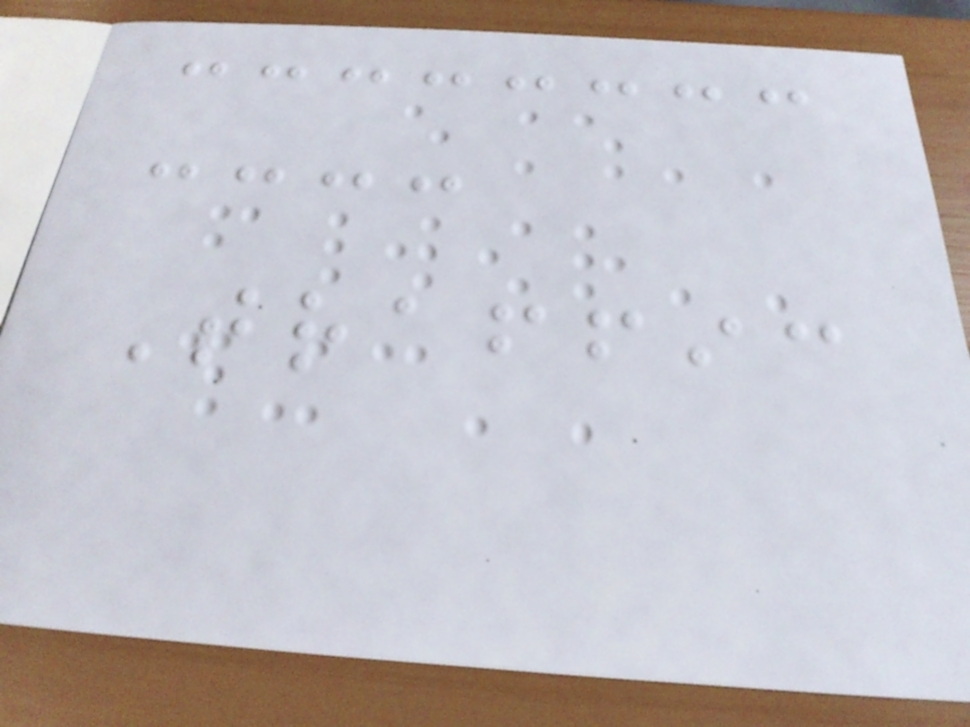Traffic
